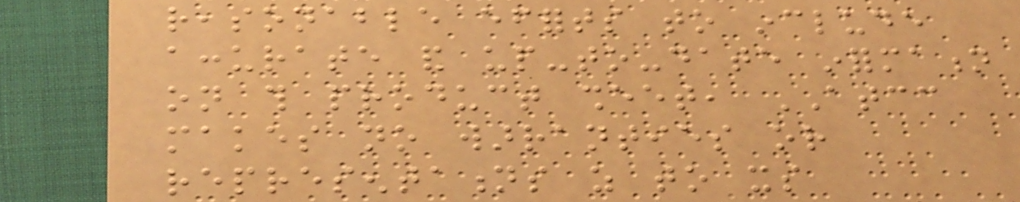reasonable efforts to include
accurate and up-to-date information
on this product sheet, ATCC
makes no warranties or
representations as to its
